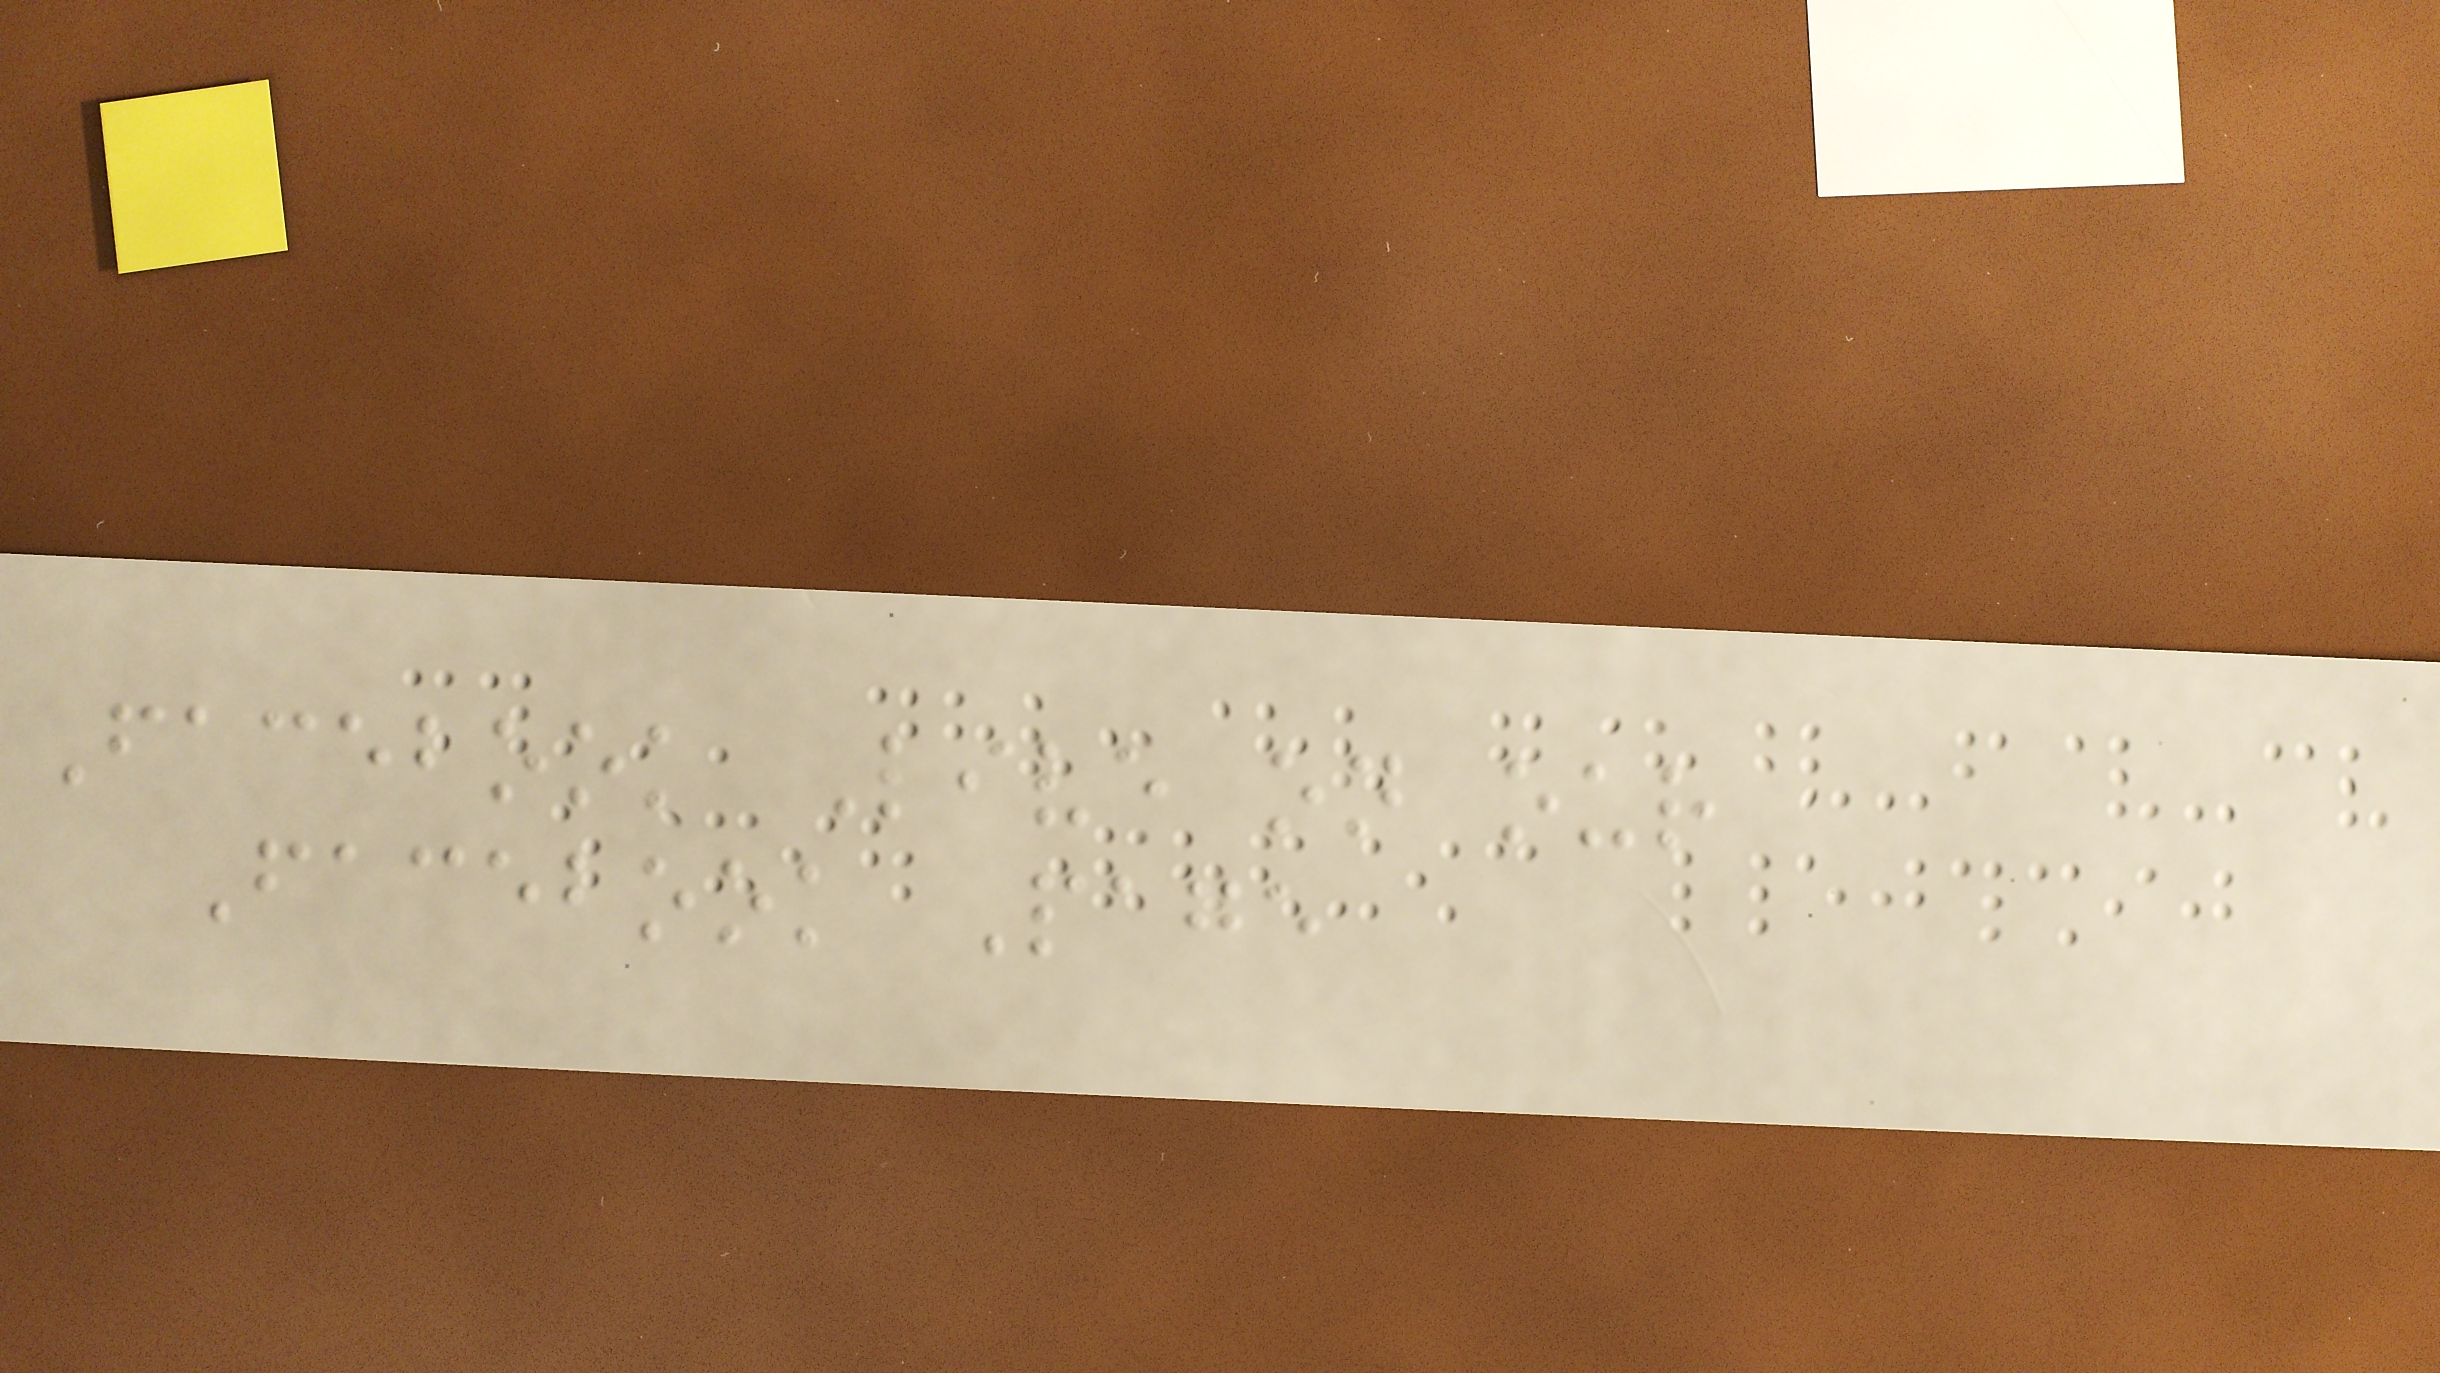Facebook Live on our
Facebook Page
